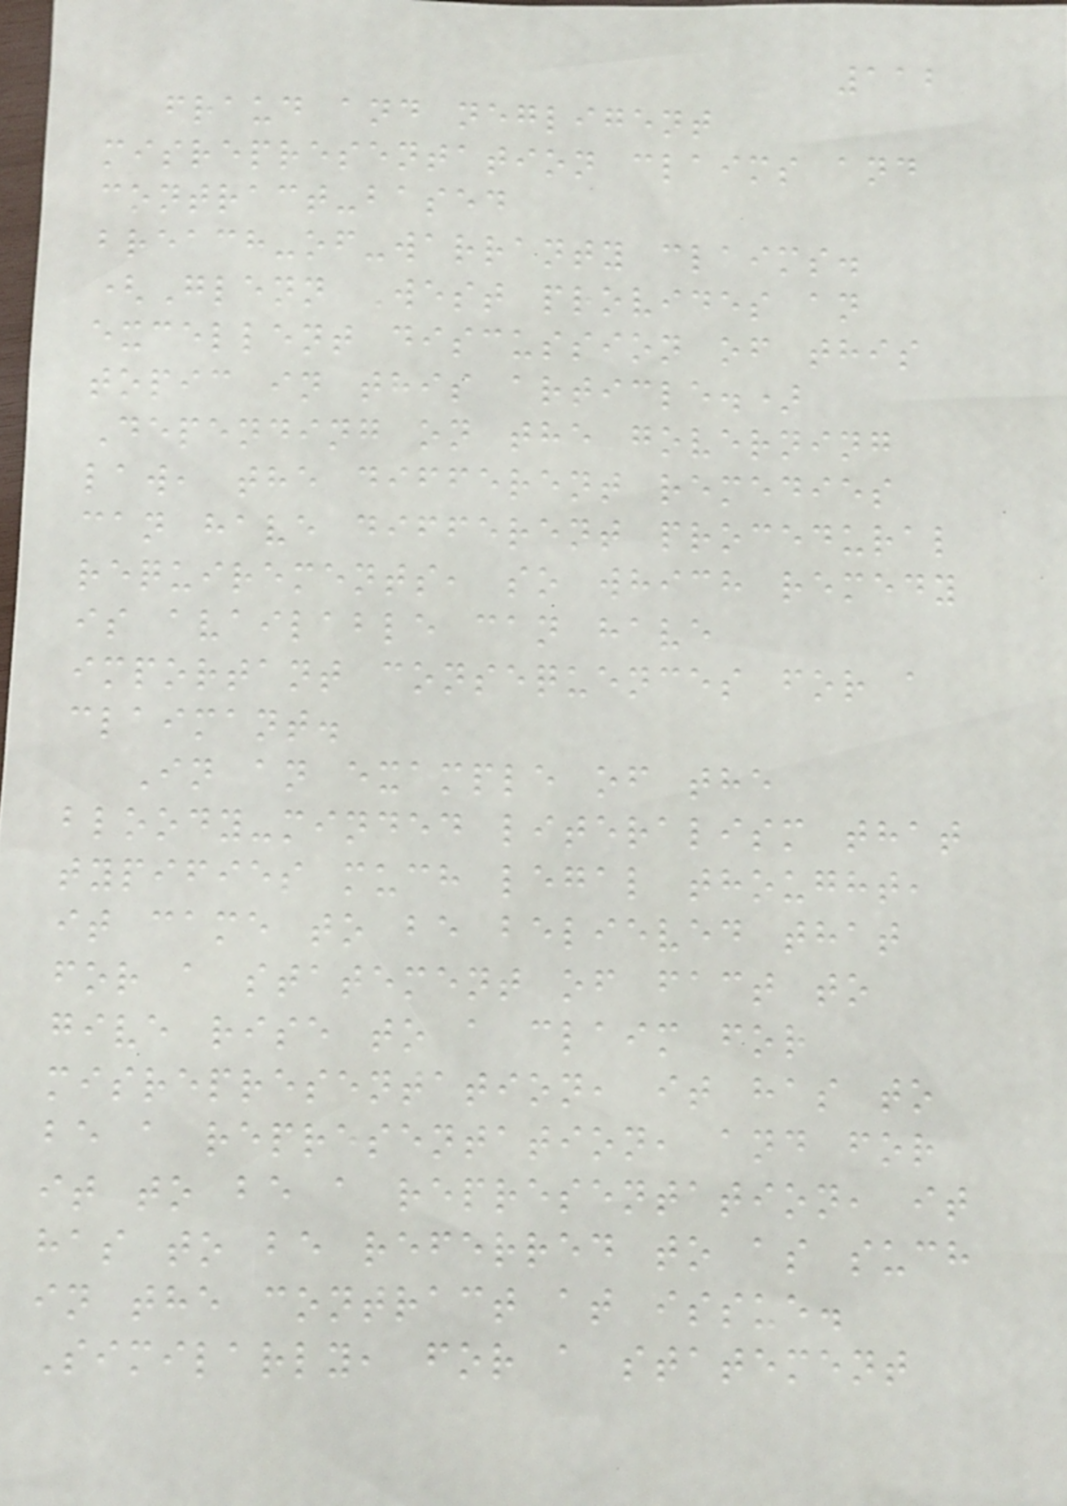112
fraud and negligent
misrepresentation claims and
contract-based
breach-of-warranty claims.
(Glenn West provides an
excellent discussion of this
topic in this article.)
Depending on the governing
law, the different remedies
can have different procedural
requirements, so which remedy
is available can have
important consequences for a
claimant.
In an example of the
bloody-minded literalism that
typifies much legal thought,
it came to be believed that
for a statement of fact to
give rise to a claim for
misrepresentation, it has to
be a representation, and for
it to be a representation, it
has to be referred to as such
in the contract at issue.
Similarly, for a statement
